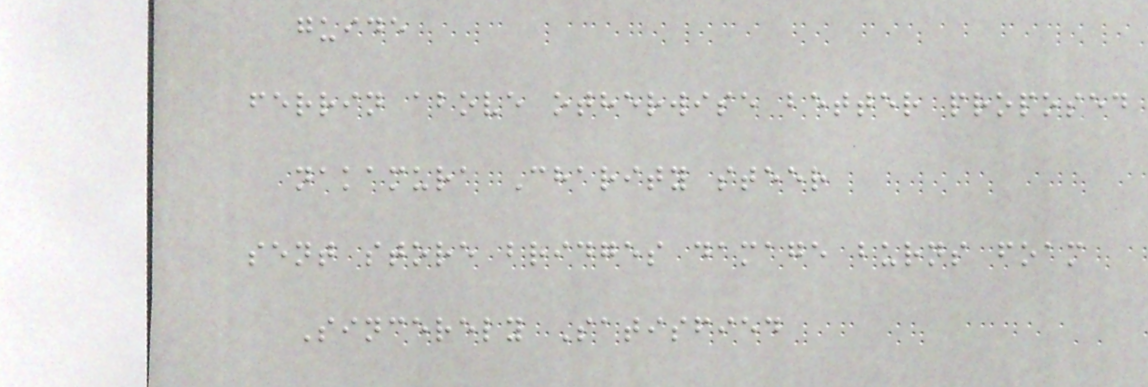guide
ferrin above otherwise better proposed
nakamura Charity steer
sent store bridges damage burns foam
Sincerely Satisfied
